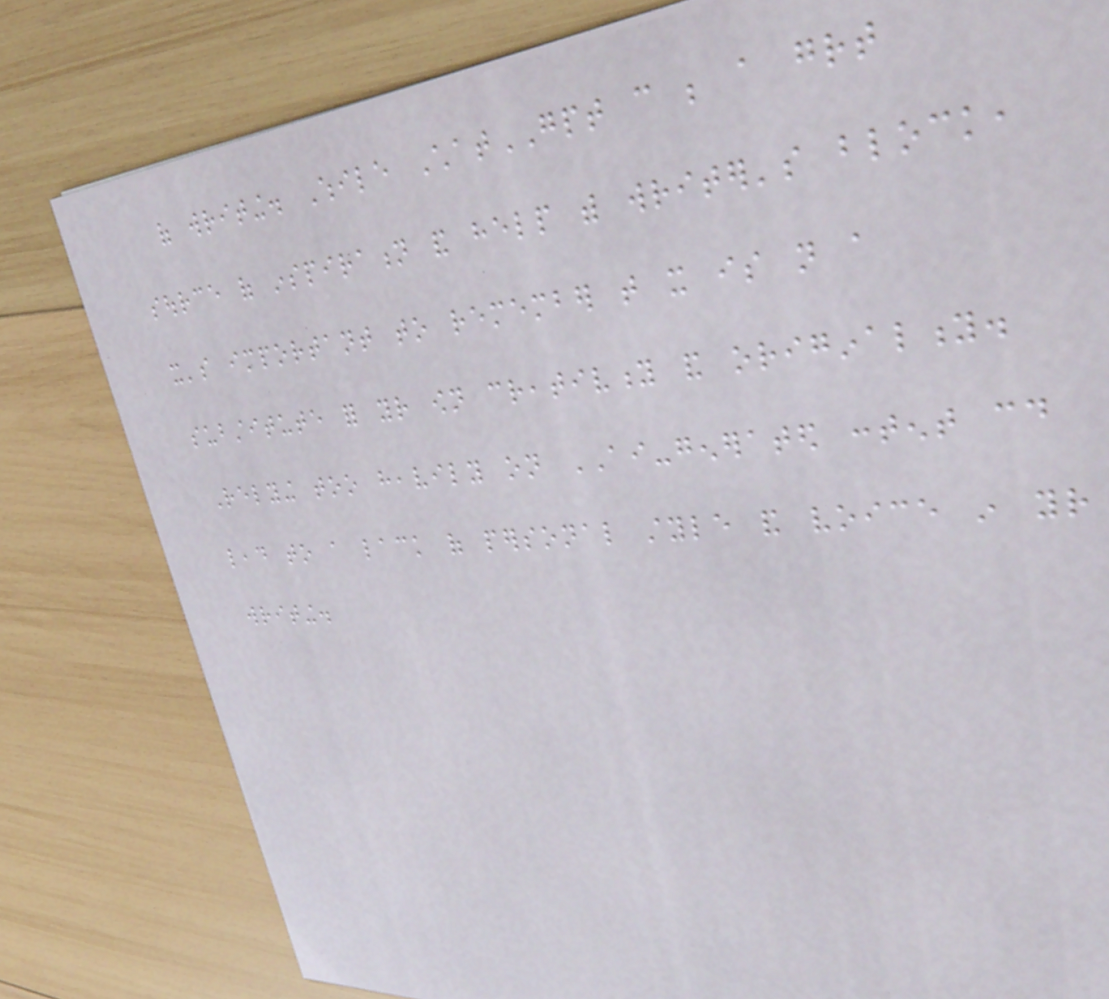of writing. While ChatGPT can be a great
source of inspiration and help with writer's block,
it's important to remember that it is not a
substitute for your own creativity and originality.
Relying too heavily on AI-generated content could
lead to a lack of personal style and voice in your
writing.
